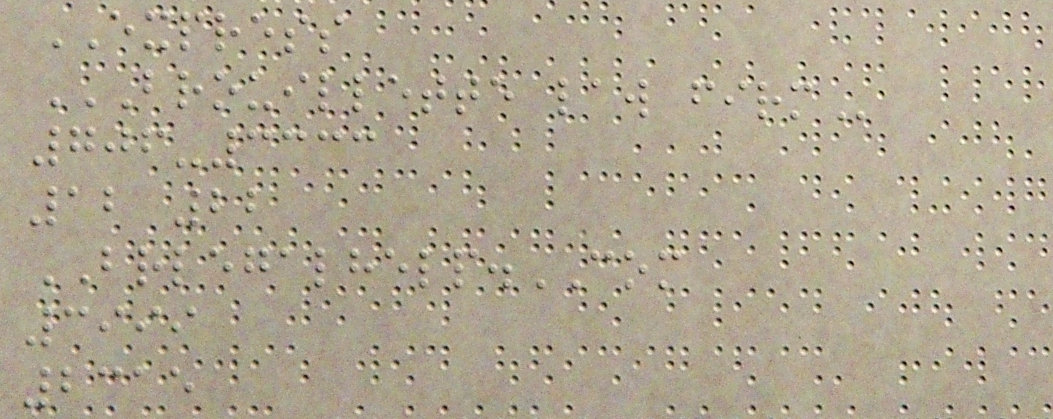EXPRESS
BROUILLETTE LAW FIRM
706-3333
12 22
BRLEGALHELP.COM
3999
2315
